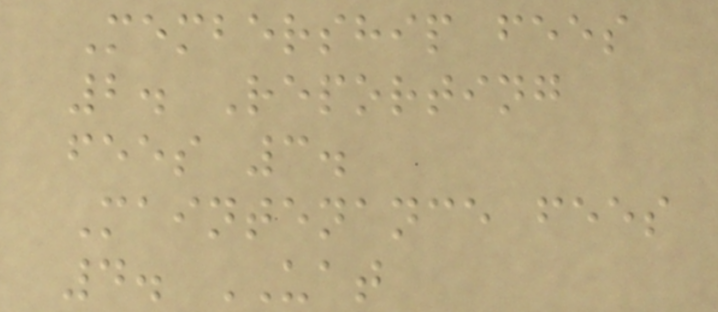Membership fees
2. Reporting
fees 3.
Maintenance fees
4. UAT
